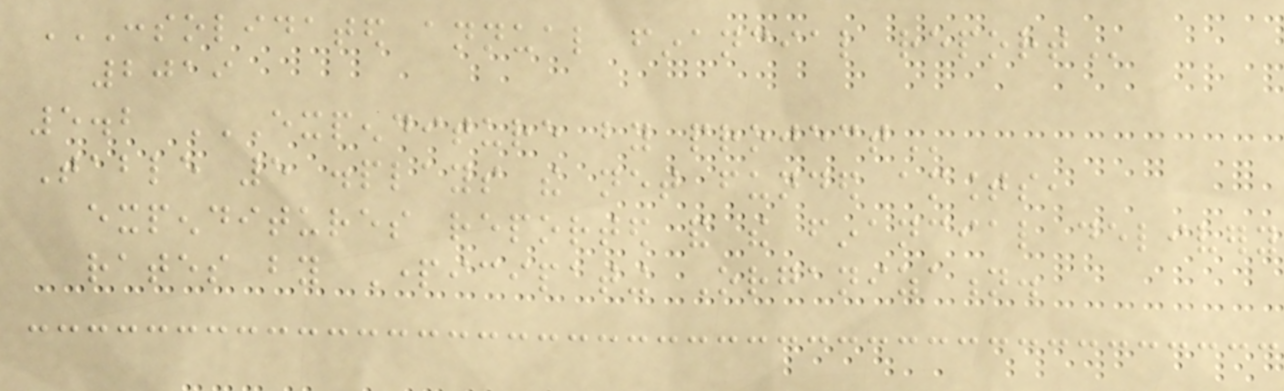CONSOLIDATED ANNUAL FINANCIAL REPORT
2019
5.2 EXPENDITURE BY PROJECT
Table 5 displays the net funded amounts,
expenditures reported and the financial delivery
rates by Participating Organization.
